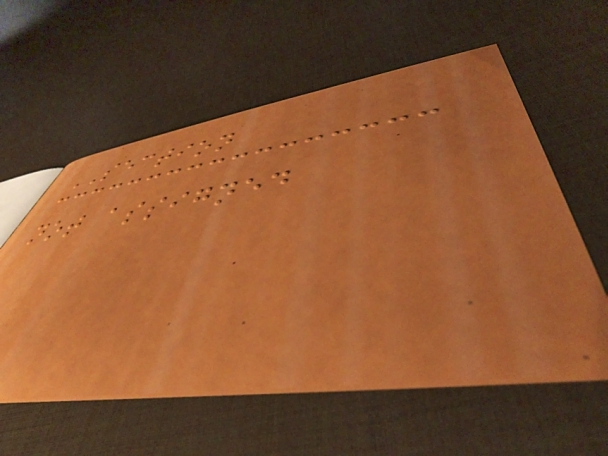SECTION
not assigned
